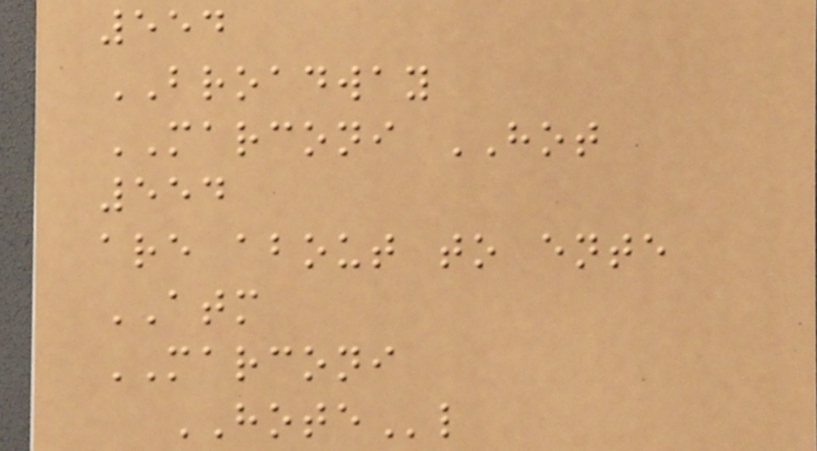554
BROADWAY
MARCONI HOT
554
are about to ente
ATM
MARCONI
HOTEl
